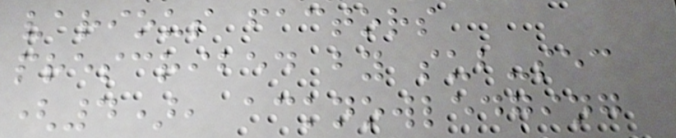various factors
prescribed by sub-sec
(4), acknowledging
